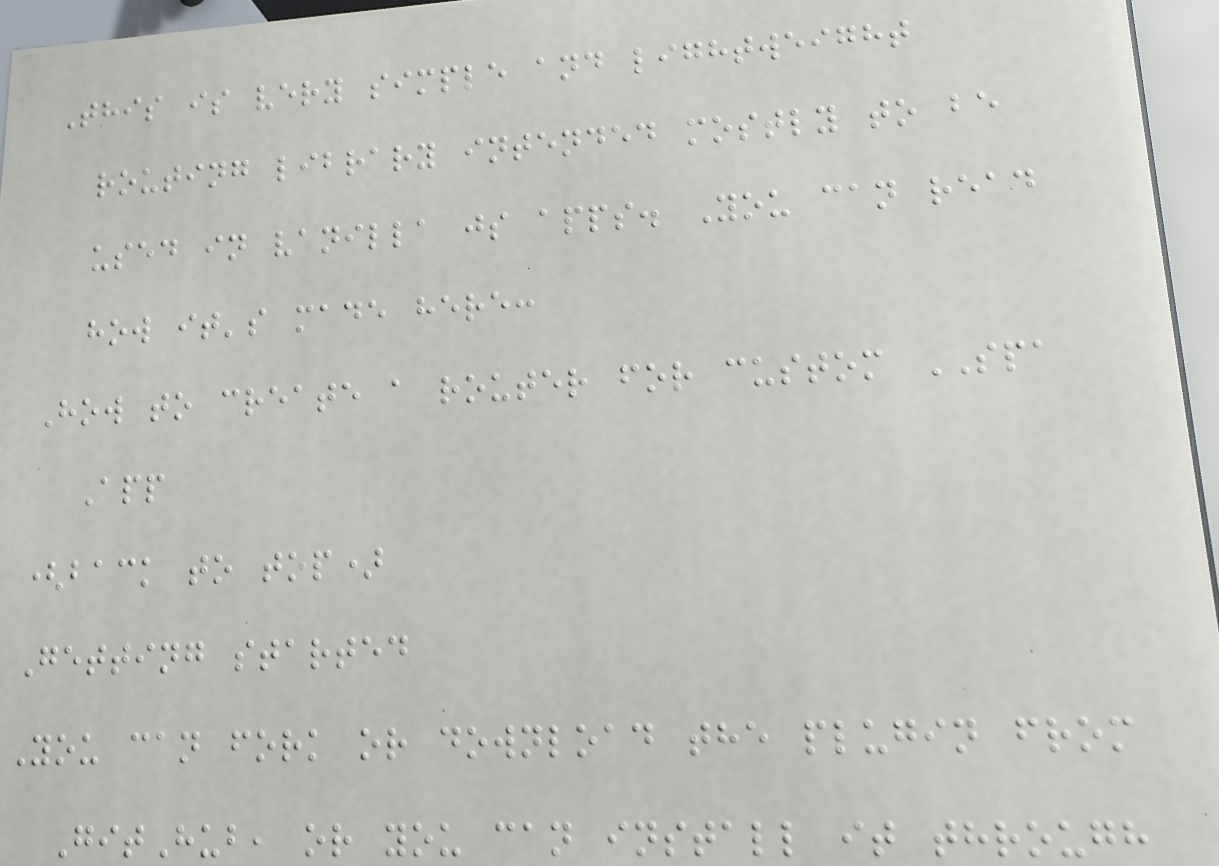This is very simple and lightweight
routing library intended mostly to be
used in vanilla js apps. You can read
how it's made here:
How to create a router for custom SPA
App
(back to top)
Getting started
You can fork or download the plugin from
GitHub, or you can install it through
